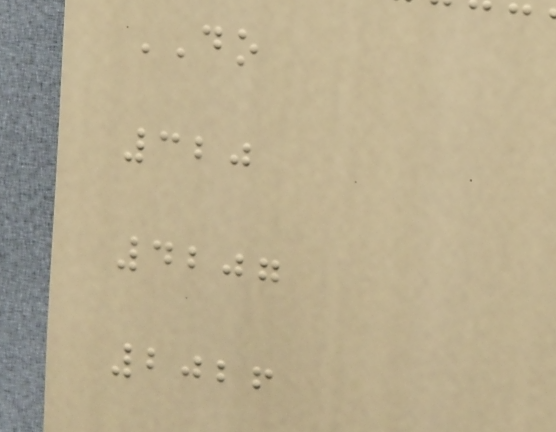DO
320
4207
2026
